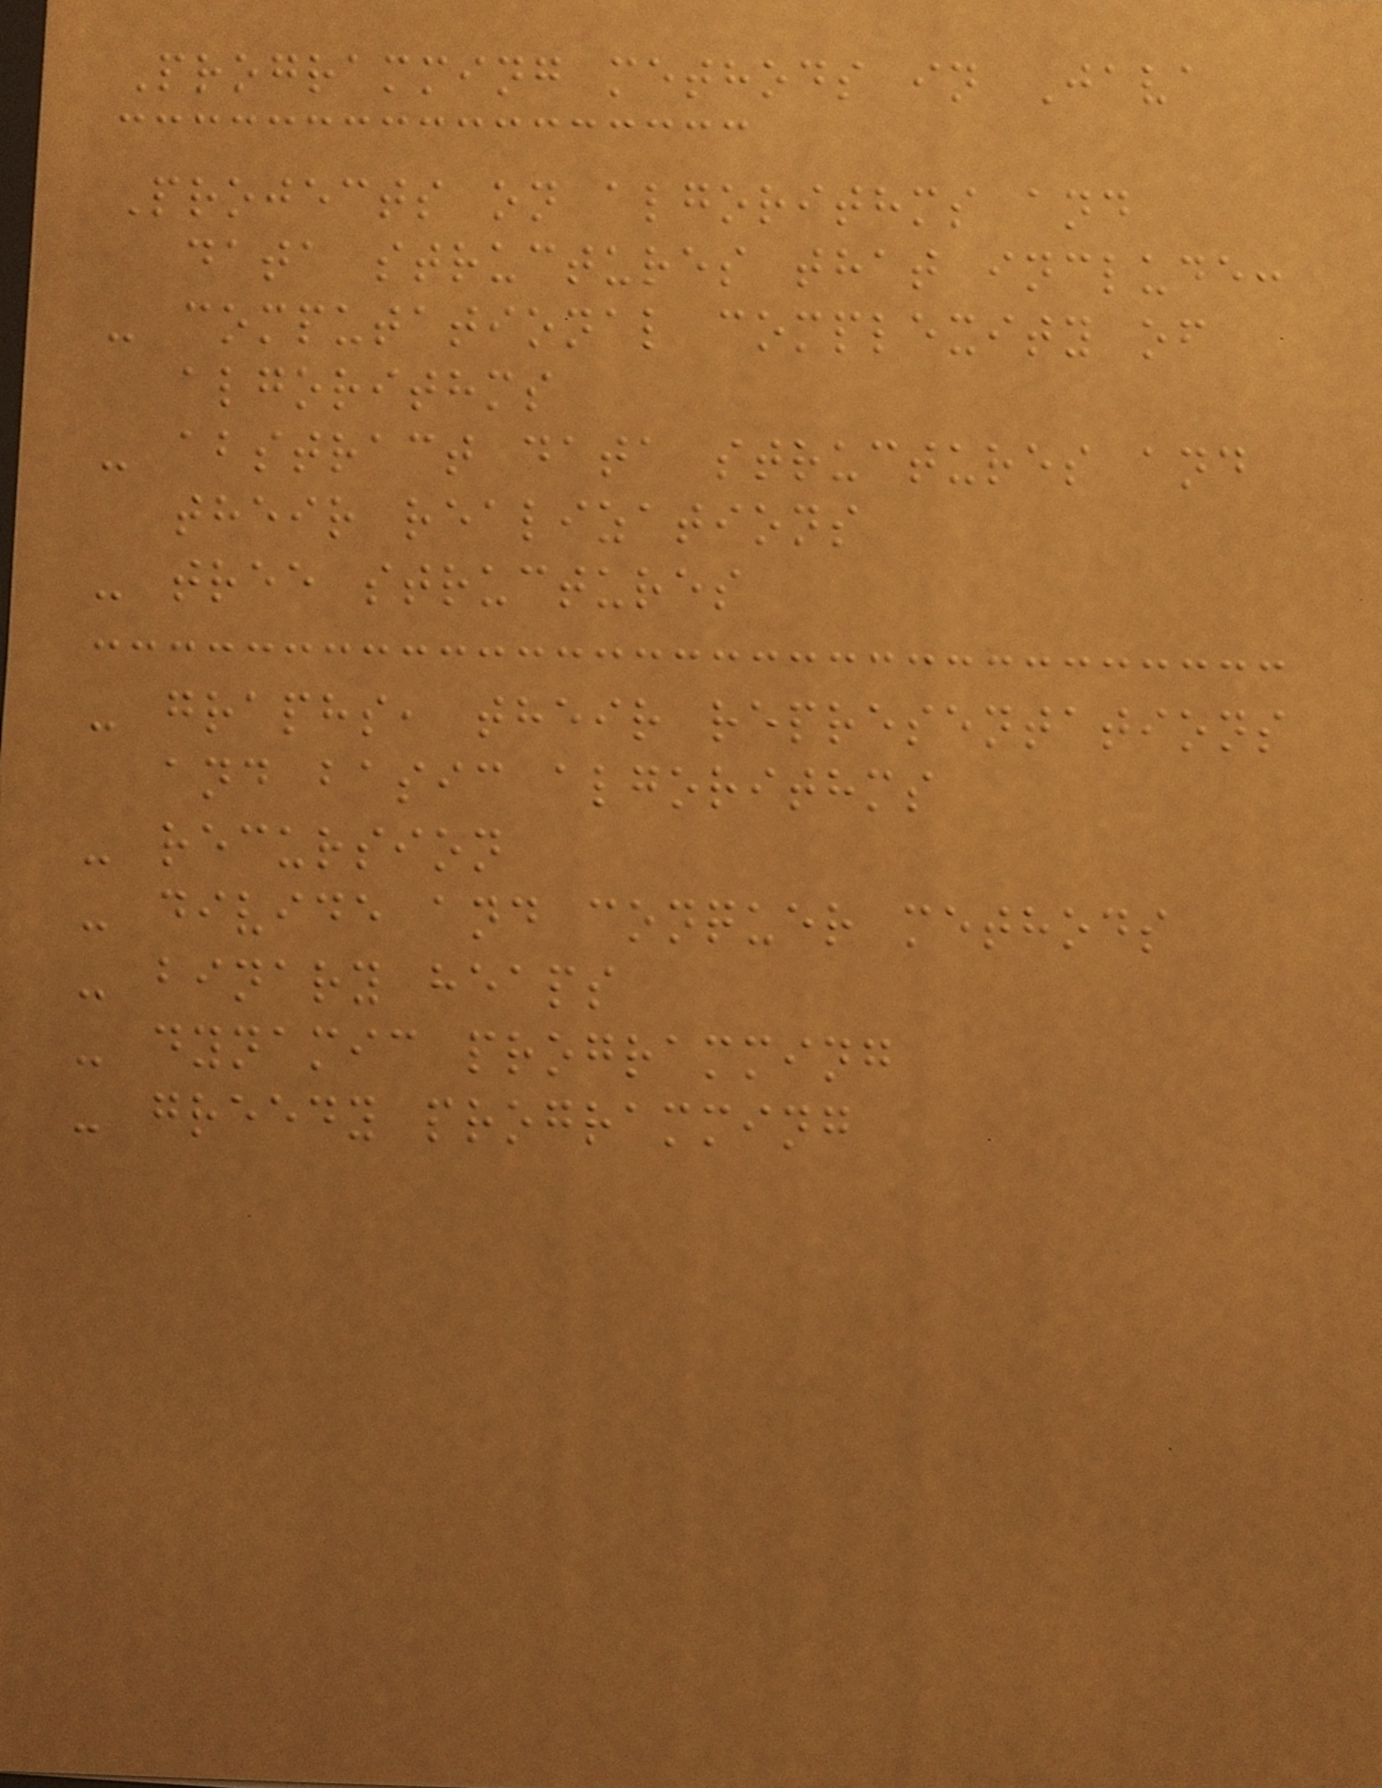Programming methods in Java
Projects on algorithms and
data structures that include:
- computational complexity of
algorithms
- abstract data structures and
their realizations
- tree structures
- graphs, their representations
and basic algorithms
- recursion
- divide and conquer methods
- binary heaps
- dynamic programming
- greedy programming
